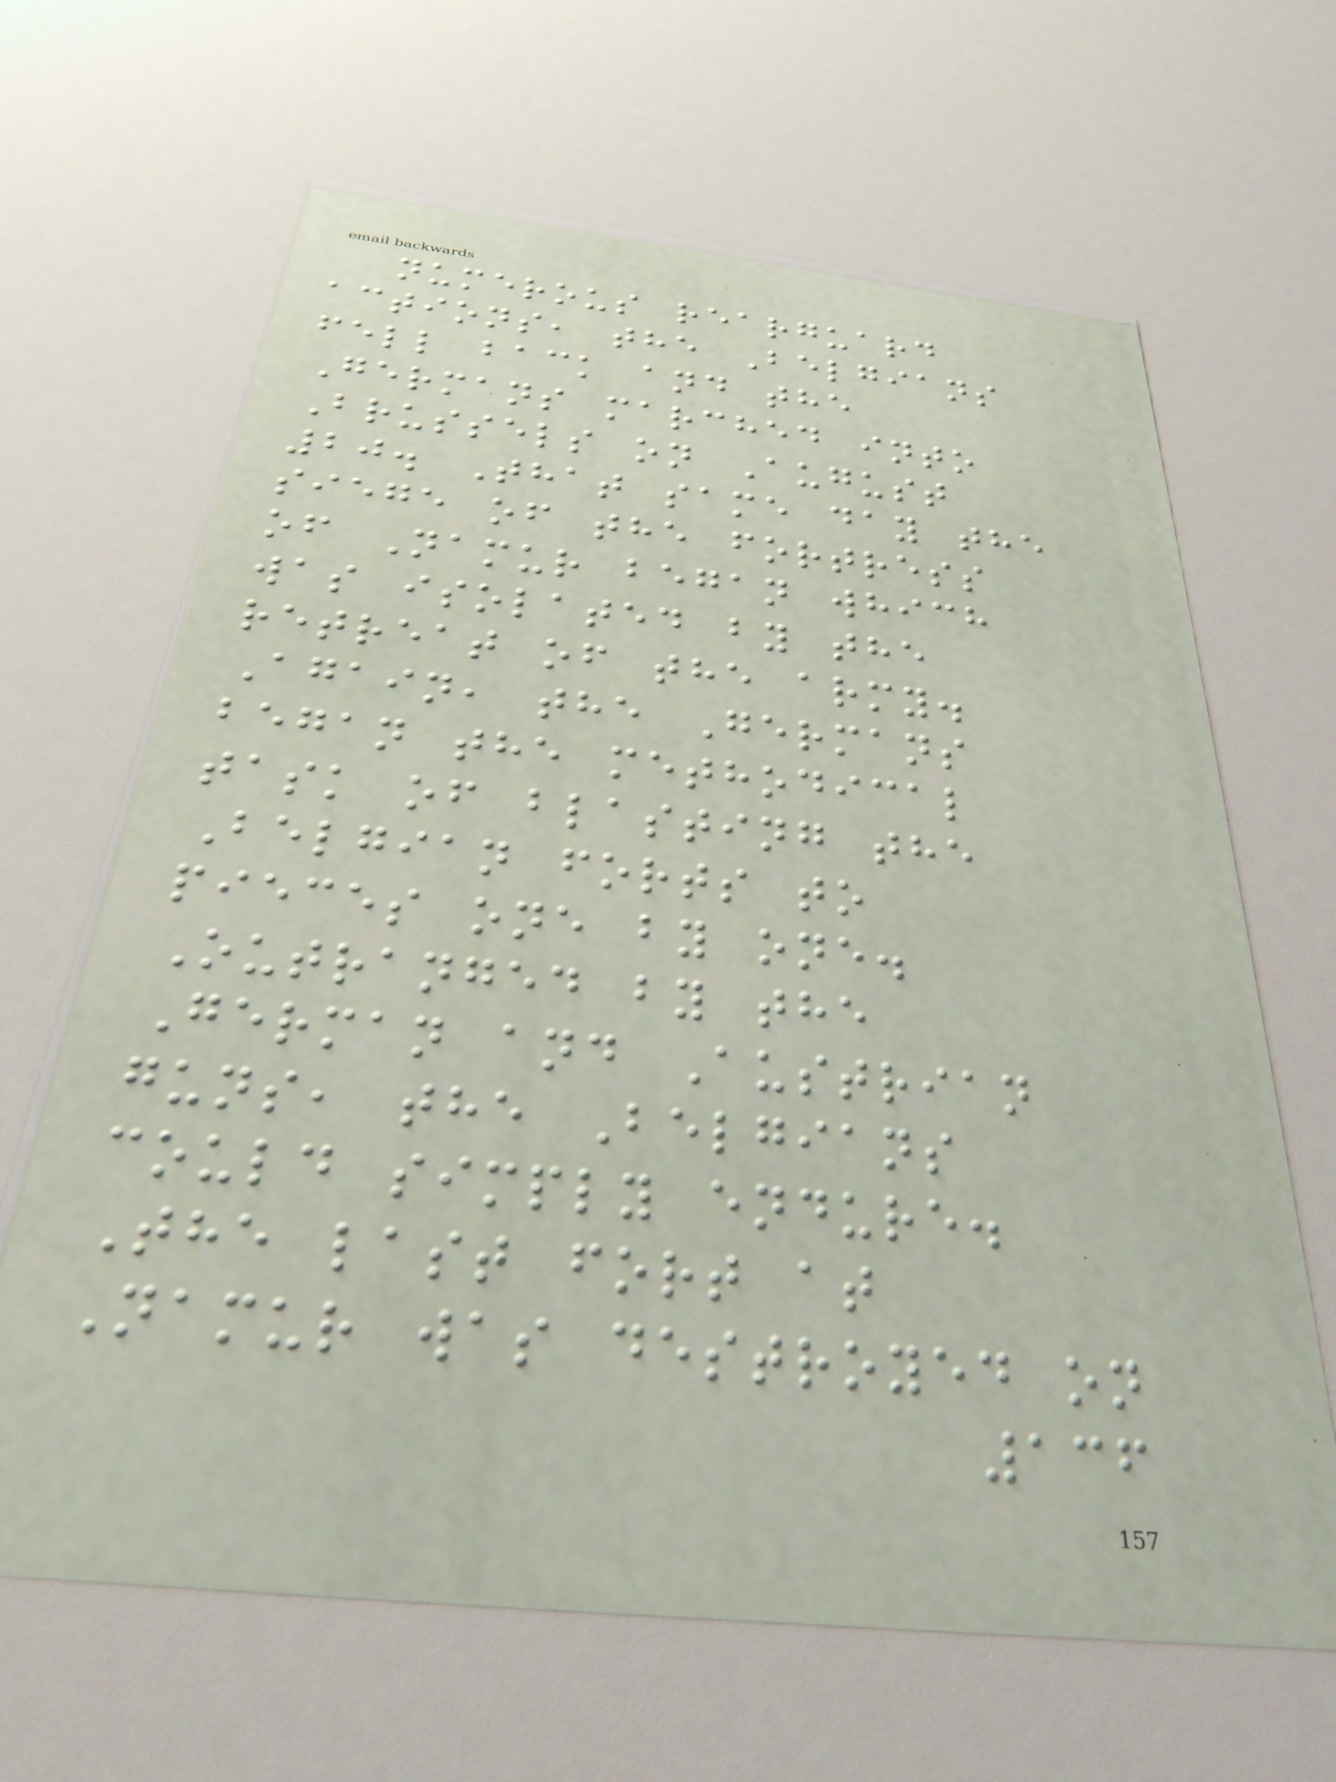numerous rearguard
actions, the Belgians
fell back and the
Germans marched into
Brussels on August
20. That same day the
siege of the fortress
of Namur began which
was isolated by the
retreat of the army.
Again, the Germans
began the methodical
task of blasting the
Belgian forts to
pieces one by one.
Outranged by the
German and Austrian
guns, the Belgians
could simply endure.
The last fort at
Namur was destroyed on
136
